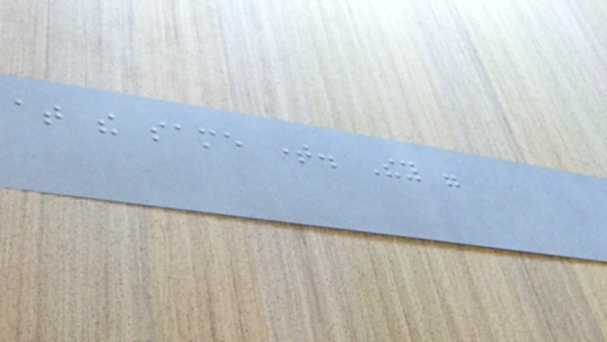at the same time. They were
